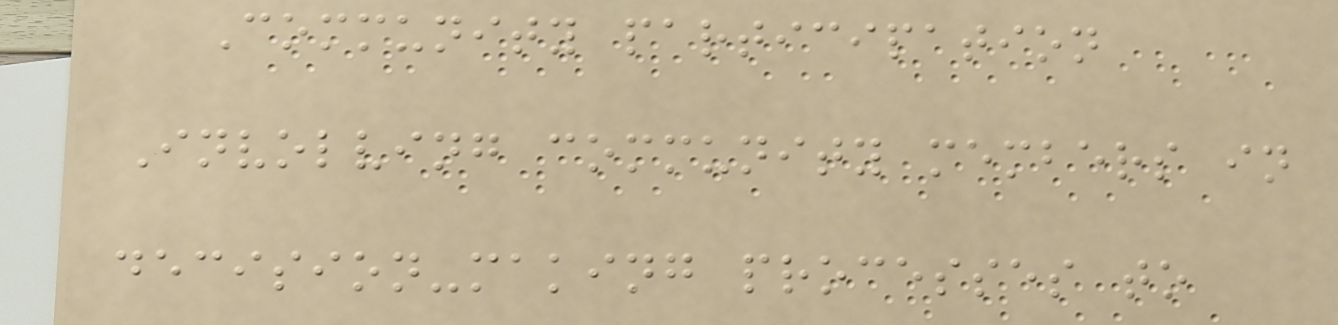Community participation
Involving community members in
decision-making processes to
